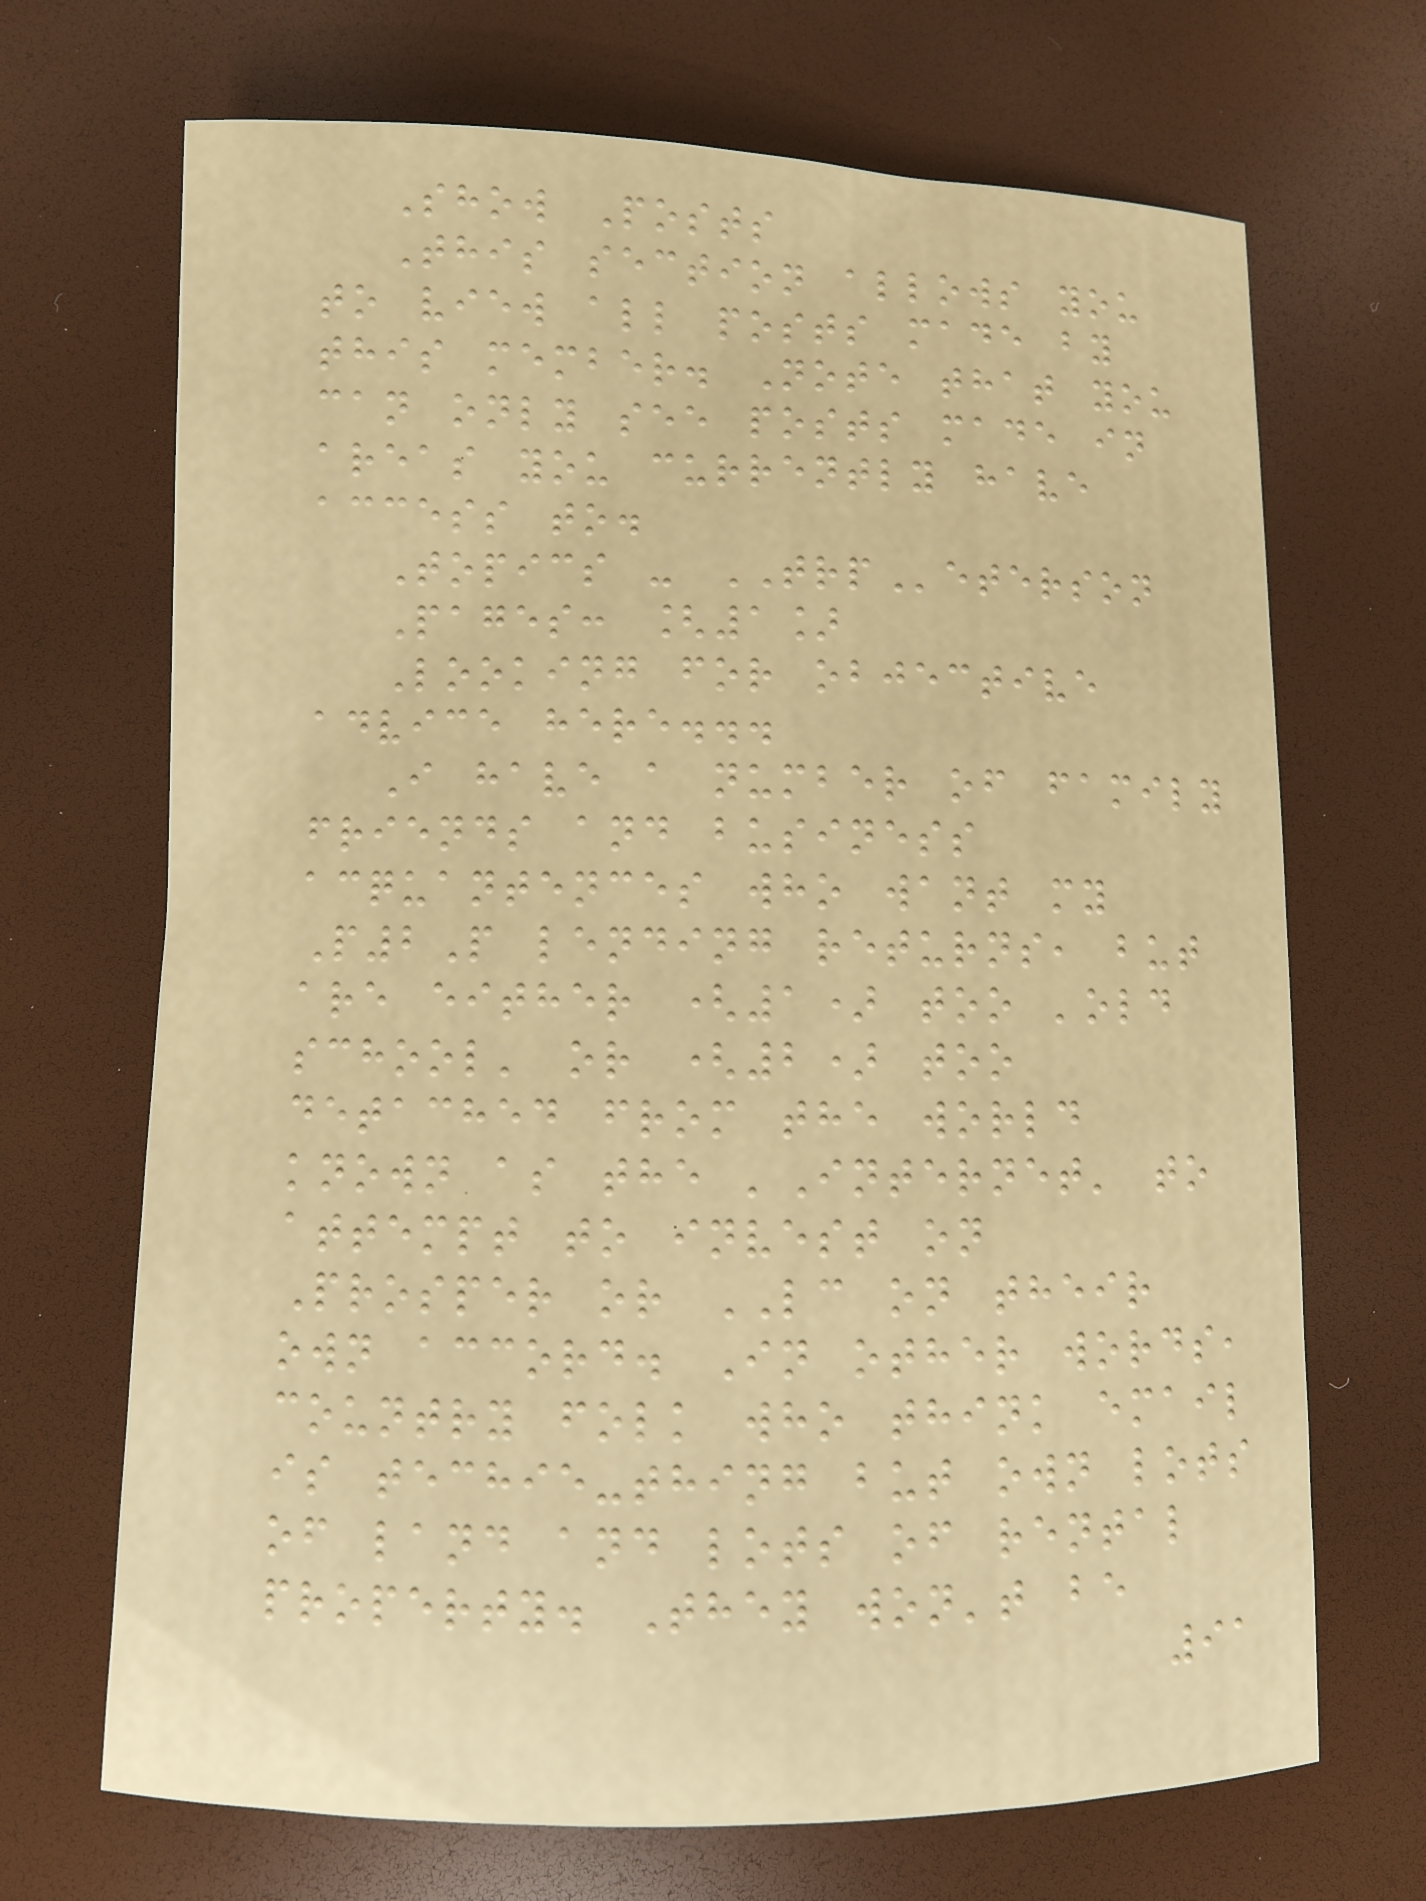Show Posts
This section allows you
to view all posts made by
this member. Note that you
can only see posts made in
areas you currently have
access to.
Topics - TRPeterson
Pages: [1]
Looking for objective
advice here...
I have a number of family
friends and business
acquantences who want my
P2P lending returns, but
are either (1) too 'old
school' or (2) too
detached from the world
known as the 'Internet' to
attempt to invest on
Prosper or LC on their
own accord. In other words,
country folk who think email
is techie-thing but own lots
of land and lots of rental
property. They won't be
91
